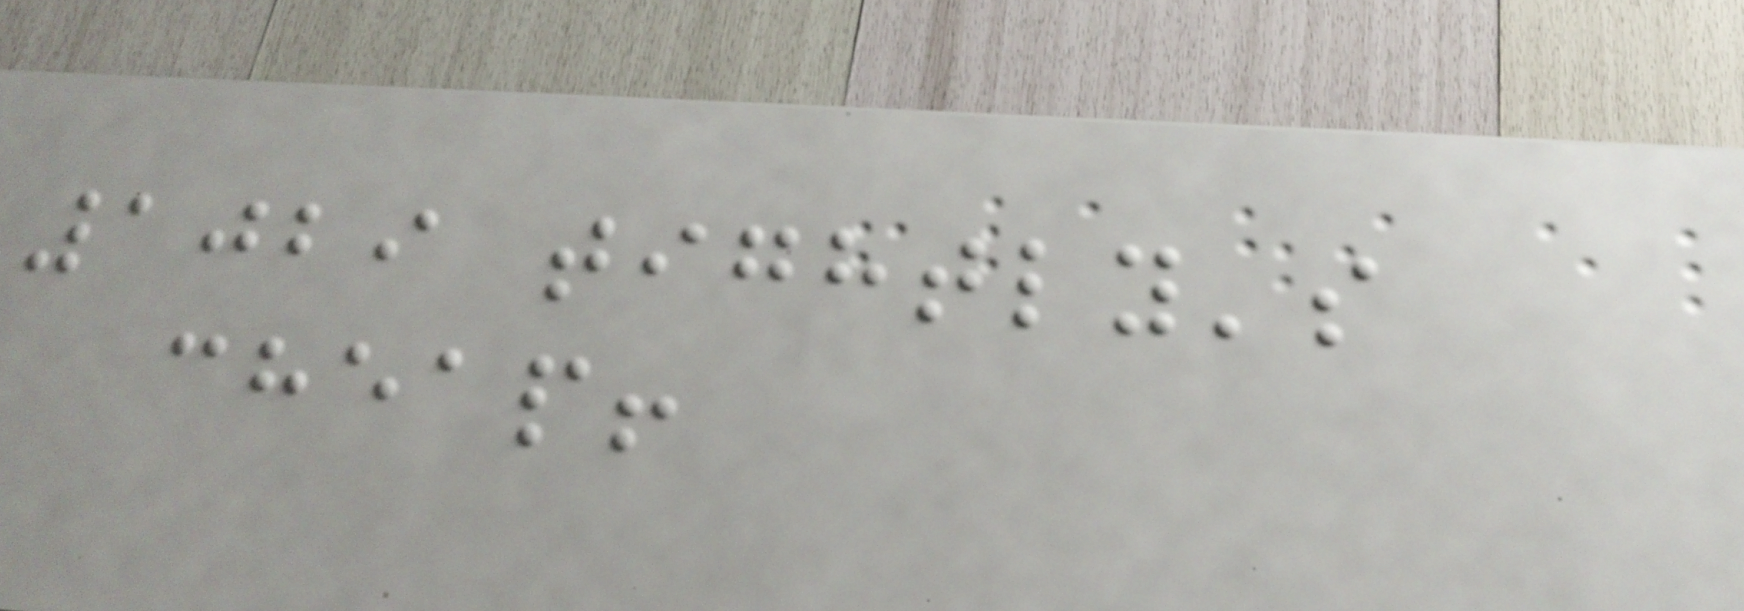1029 tightly's
cheap!
